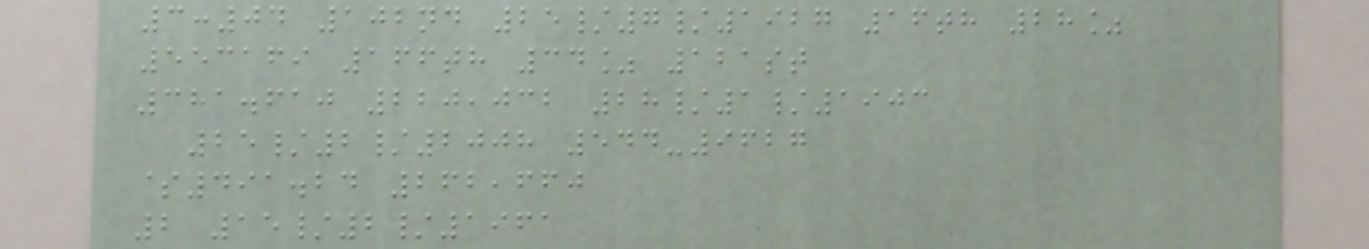3:04 102nd 25/7/1927 16th 28%
553169 166th 34% 121st
381.610 220,032 28/1/1903
25/2/2008 544-9627
$491.24 262,660
2 15/2/1961
